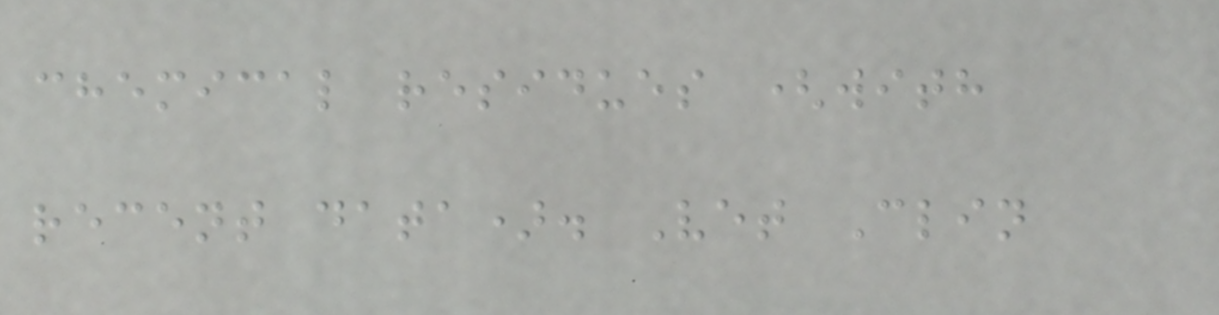chemical residues (with
recent data). Vet Clin
